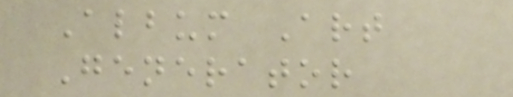Album Art
Generator
